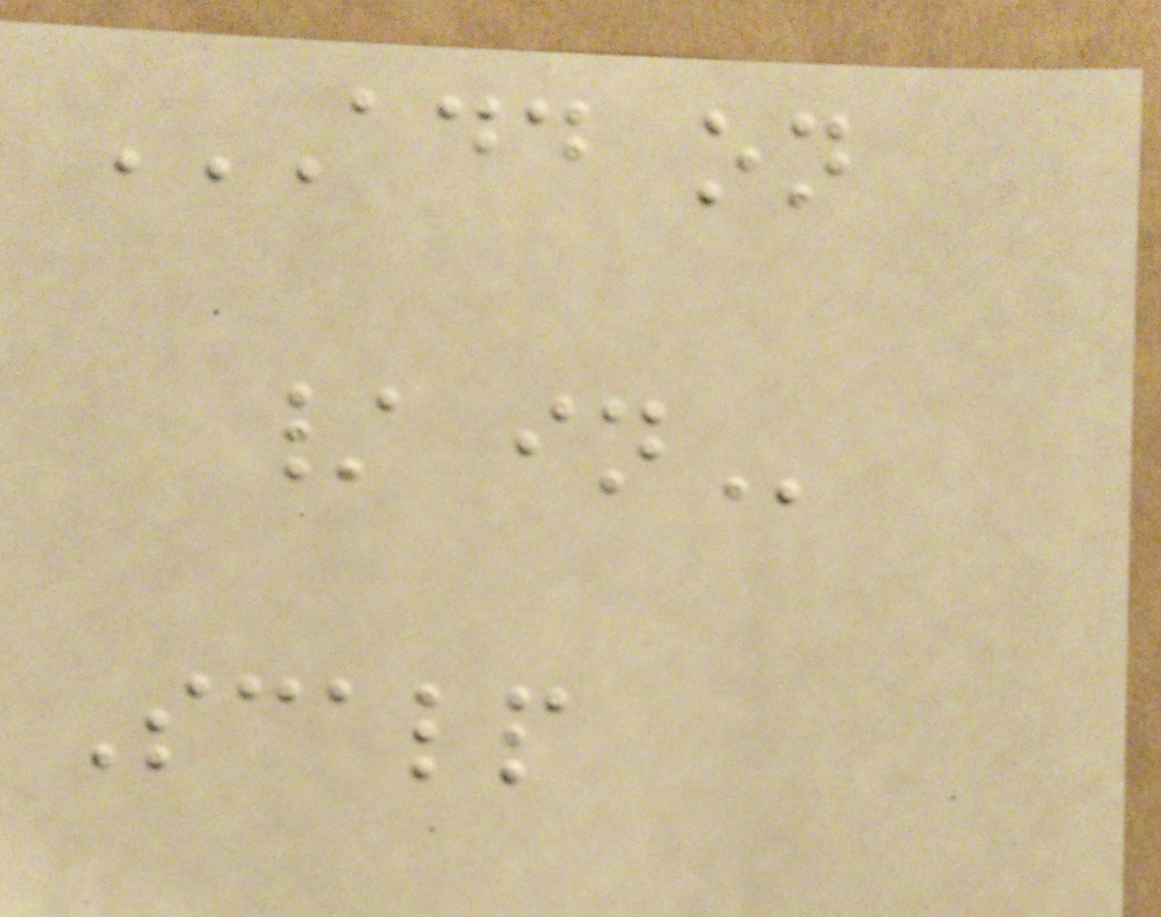ADD ON
/ IN
Scalp
